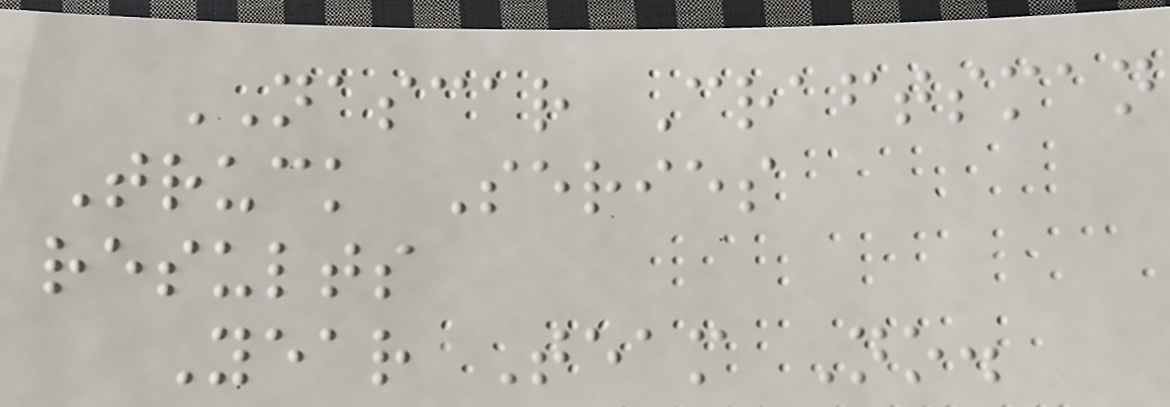NASCAR Craftsman
Truck Series
results
Year Team No.
